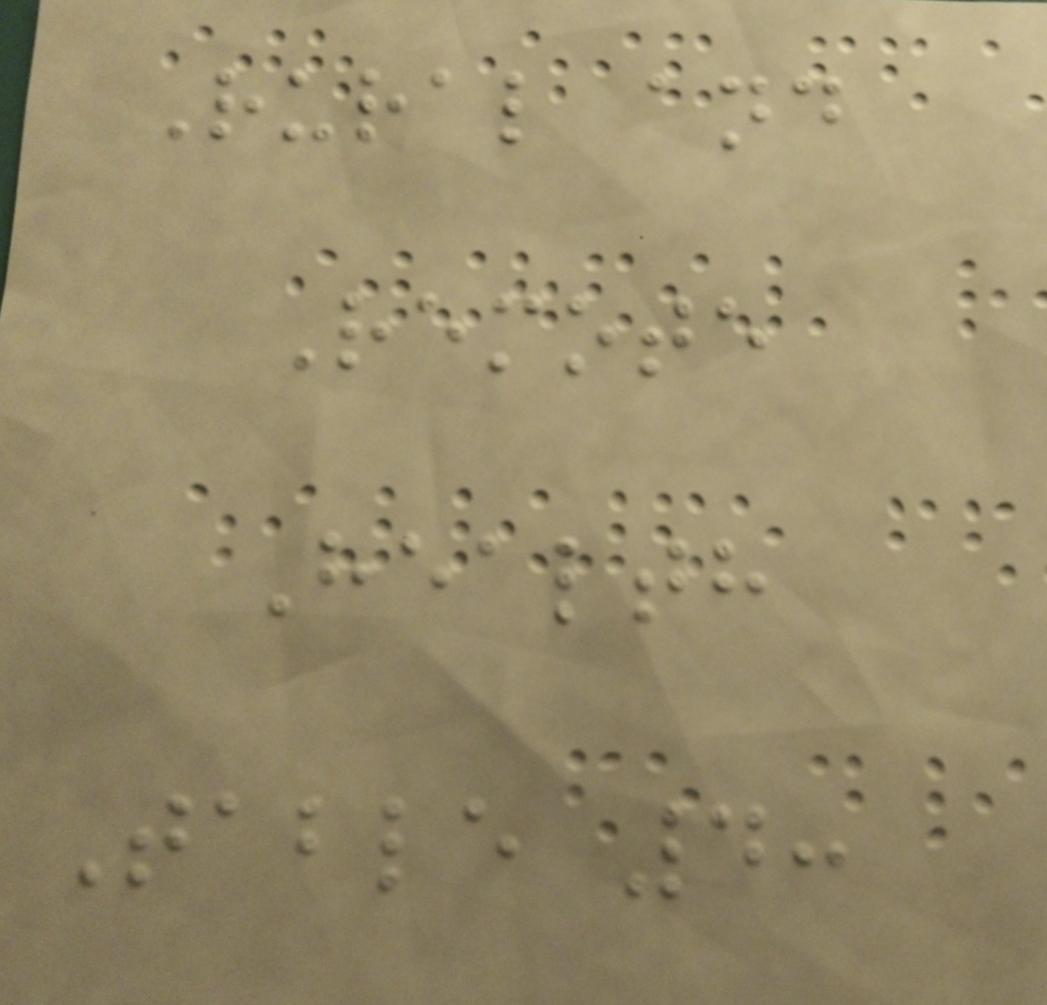Rural and
Remote
Health
Table 4:
